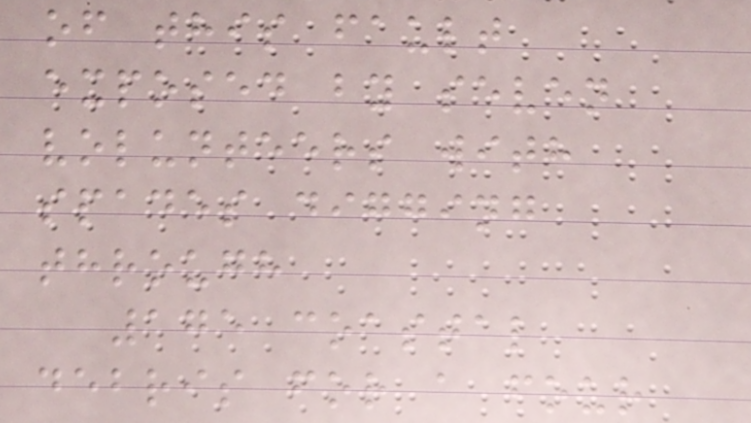of this fault
exposed by seven
volunteers with
spades digging
through
175 coastal
debris for a four
